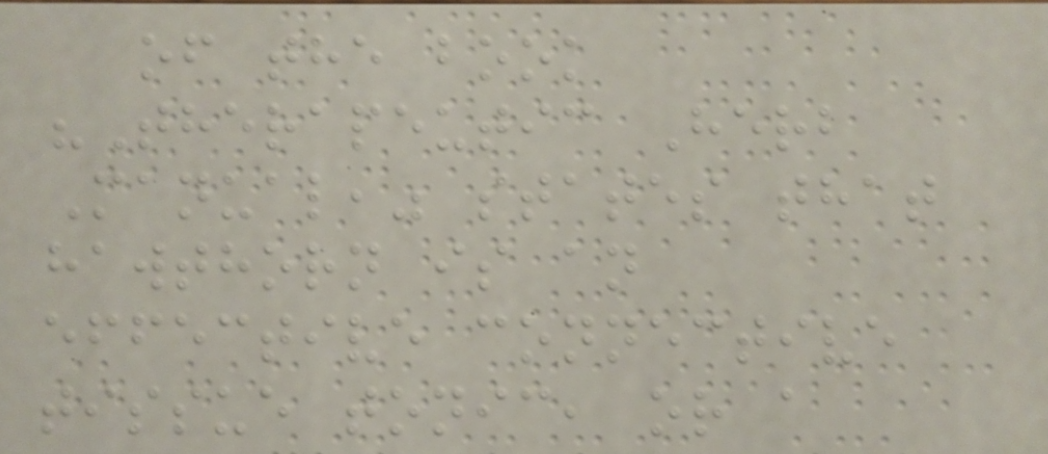of the book
"Therapeutic Herb
Manual," states that
hawthorn is an
effective connective
tissue tonic, or a
